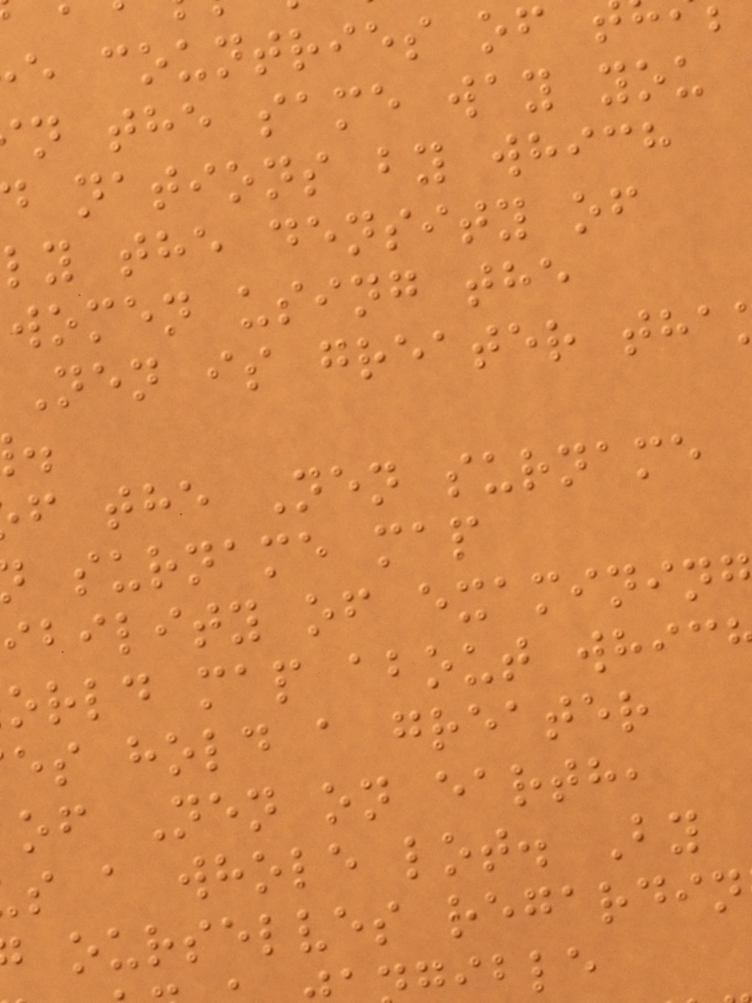e countries of
n the same way you
nations by which
ly the density of
women using the
Nen is greater tha
f the Nen surname
surname map
ibility of examining
orld map about whic
es hold a greater
of Nen on earth,
s a whole lot. By
ourselves regardin
